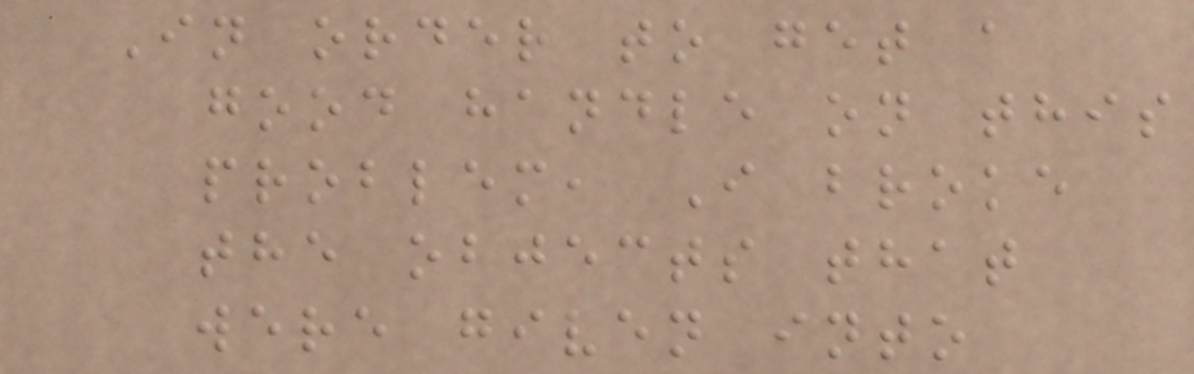In order to get a
good handle on this
problem, I broke
the objects that
were given into
